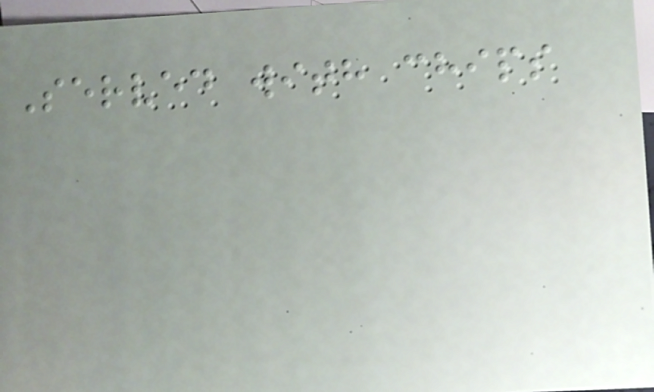Served with chips
